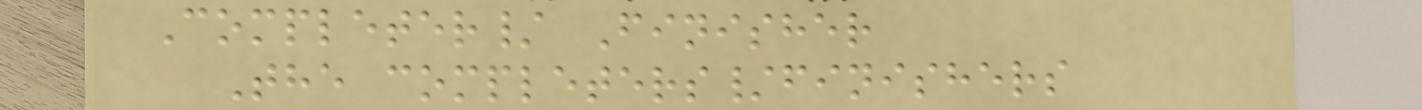Completer/ Finisher
The completers/finishers
